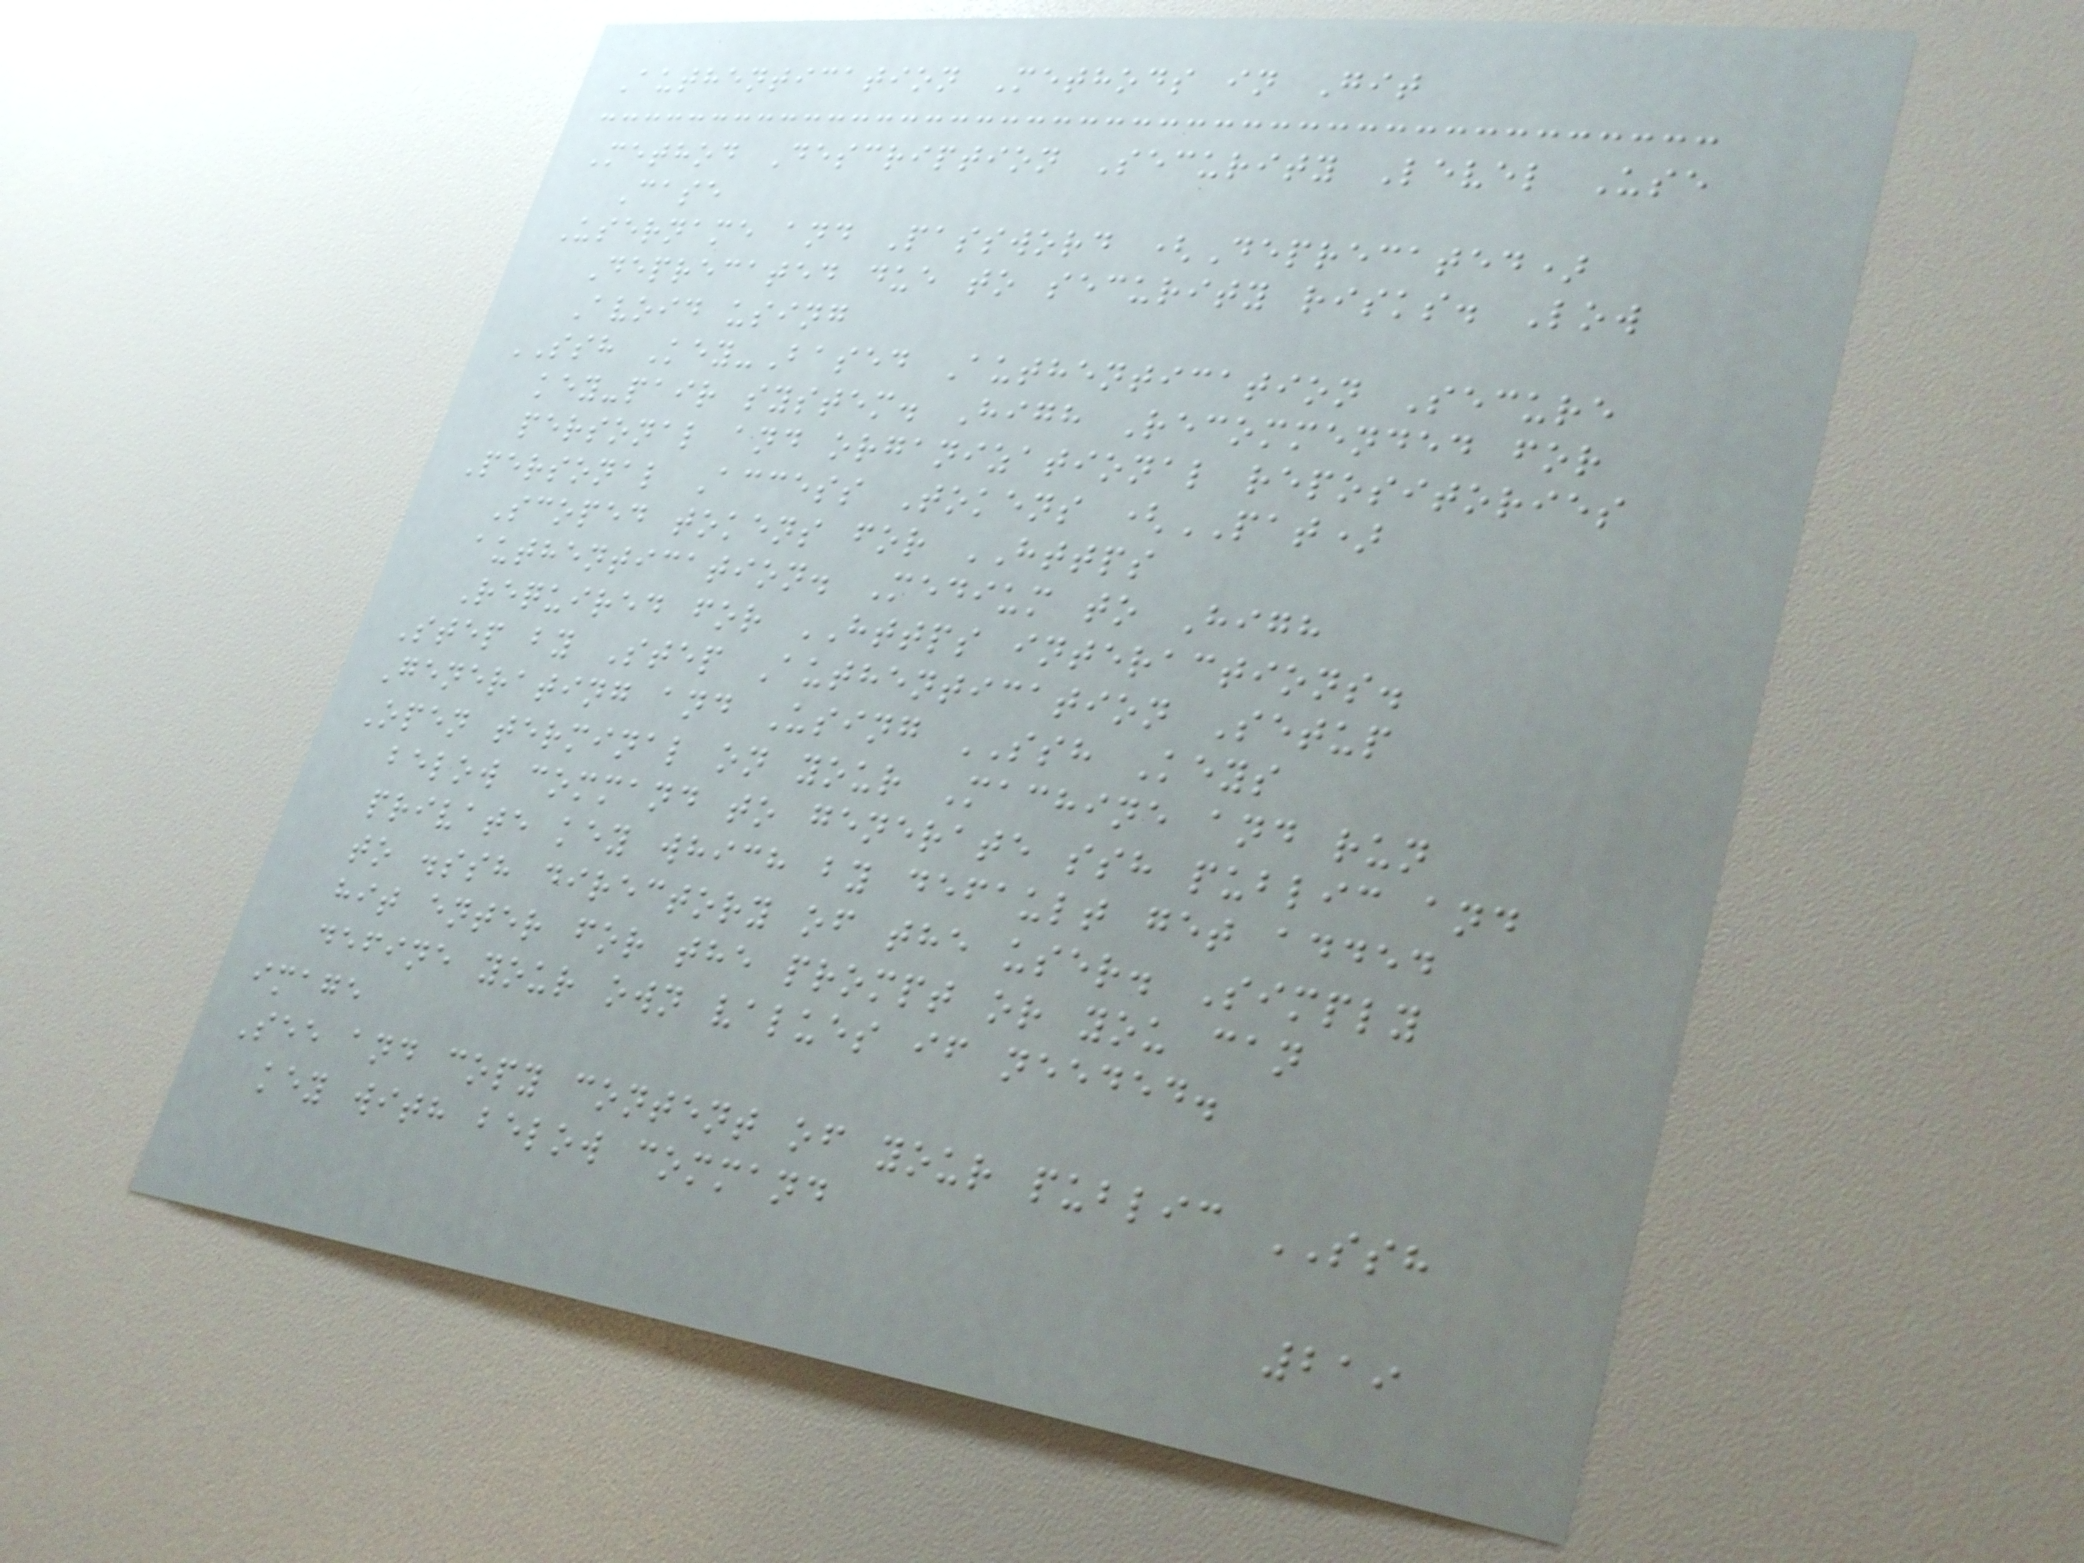Authentication Methods in Git
Method Description Security Level Use
Case
Username and Password (Deprecated)
Deprecated due to security risks. Low
Avoid using
SSH Key-Based Authentication Secure
key-pair system. High Recommended for
personal and organizational repositories
Personal Access Tokens (PAT)
Scoped tokens for HTTPS
authentication. Medium to High
Required for HTTPS interactions.
Step by Step Authentication Setup
Generating and Using SSH Keys
Open terminal on your Machine and run
below command to generate ssh public and
private key which by default get added
to .ssh directory of the user. Simply
hit enter for the prompt or you can
define your own values if needed.
image
See and copy content of your public SSH
key with below command
219
